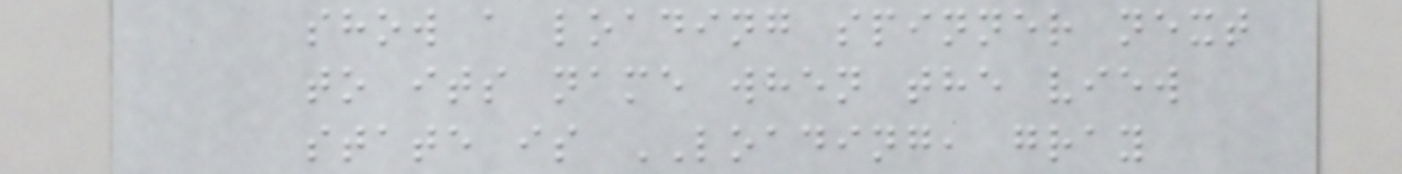show a loading spinner next
to its name when the view
state is LOADING, gray
